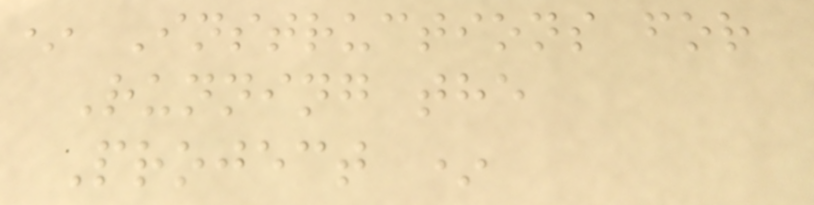* Instructions for
Running the
Project *
